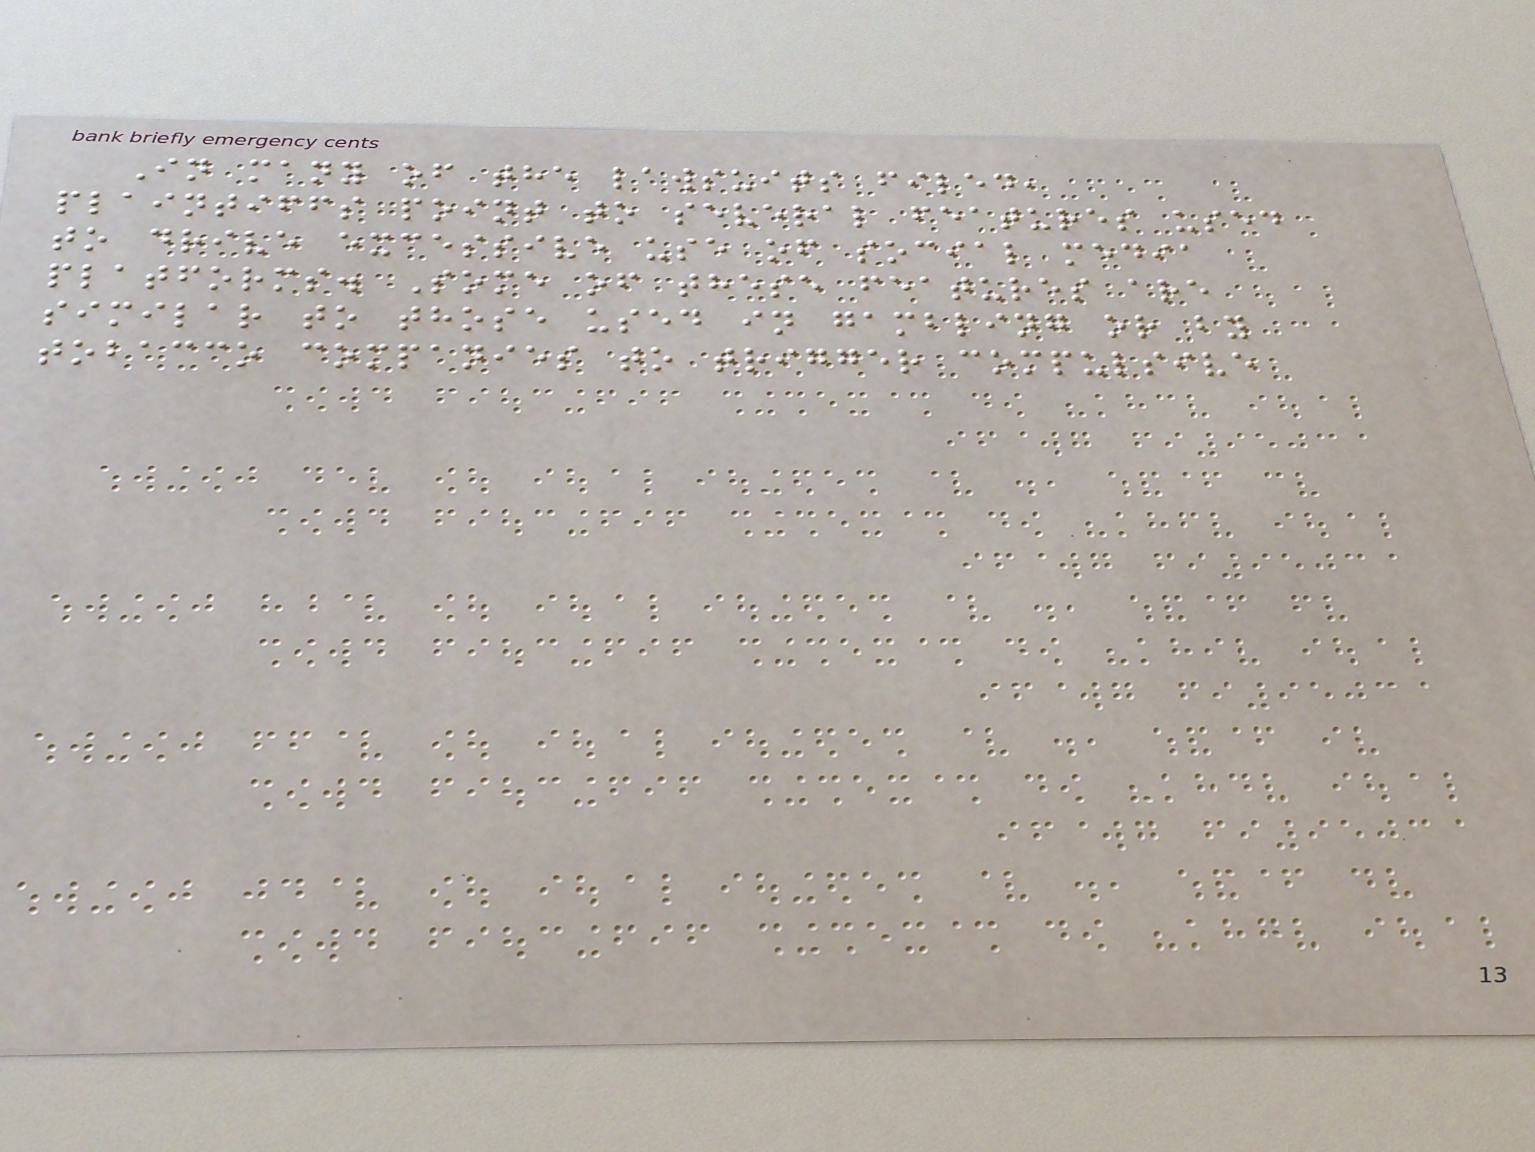In many of the lawsuits filed,
plaintiffs point to several features used
to drive excessive use of social media
platforms. Some of these features are
similar to those used in gambling or by
tobacco companies to trigger compulsive
